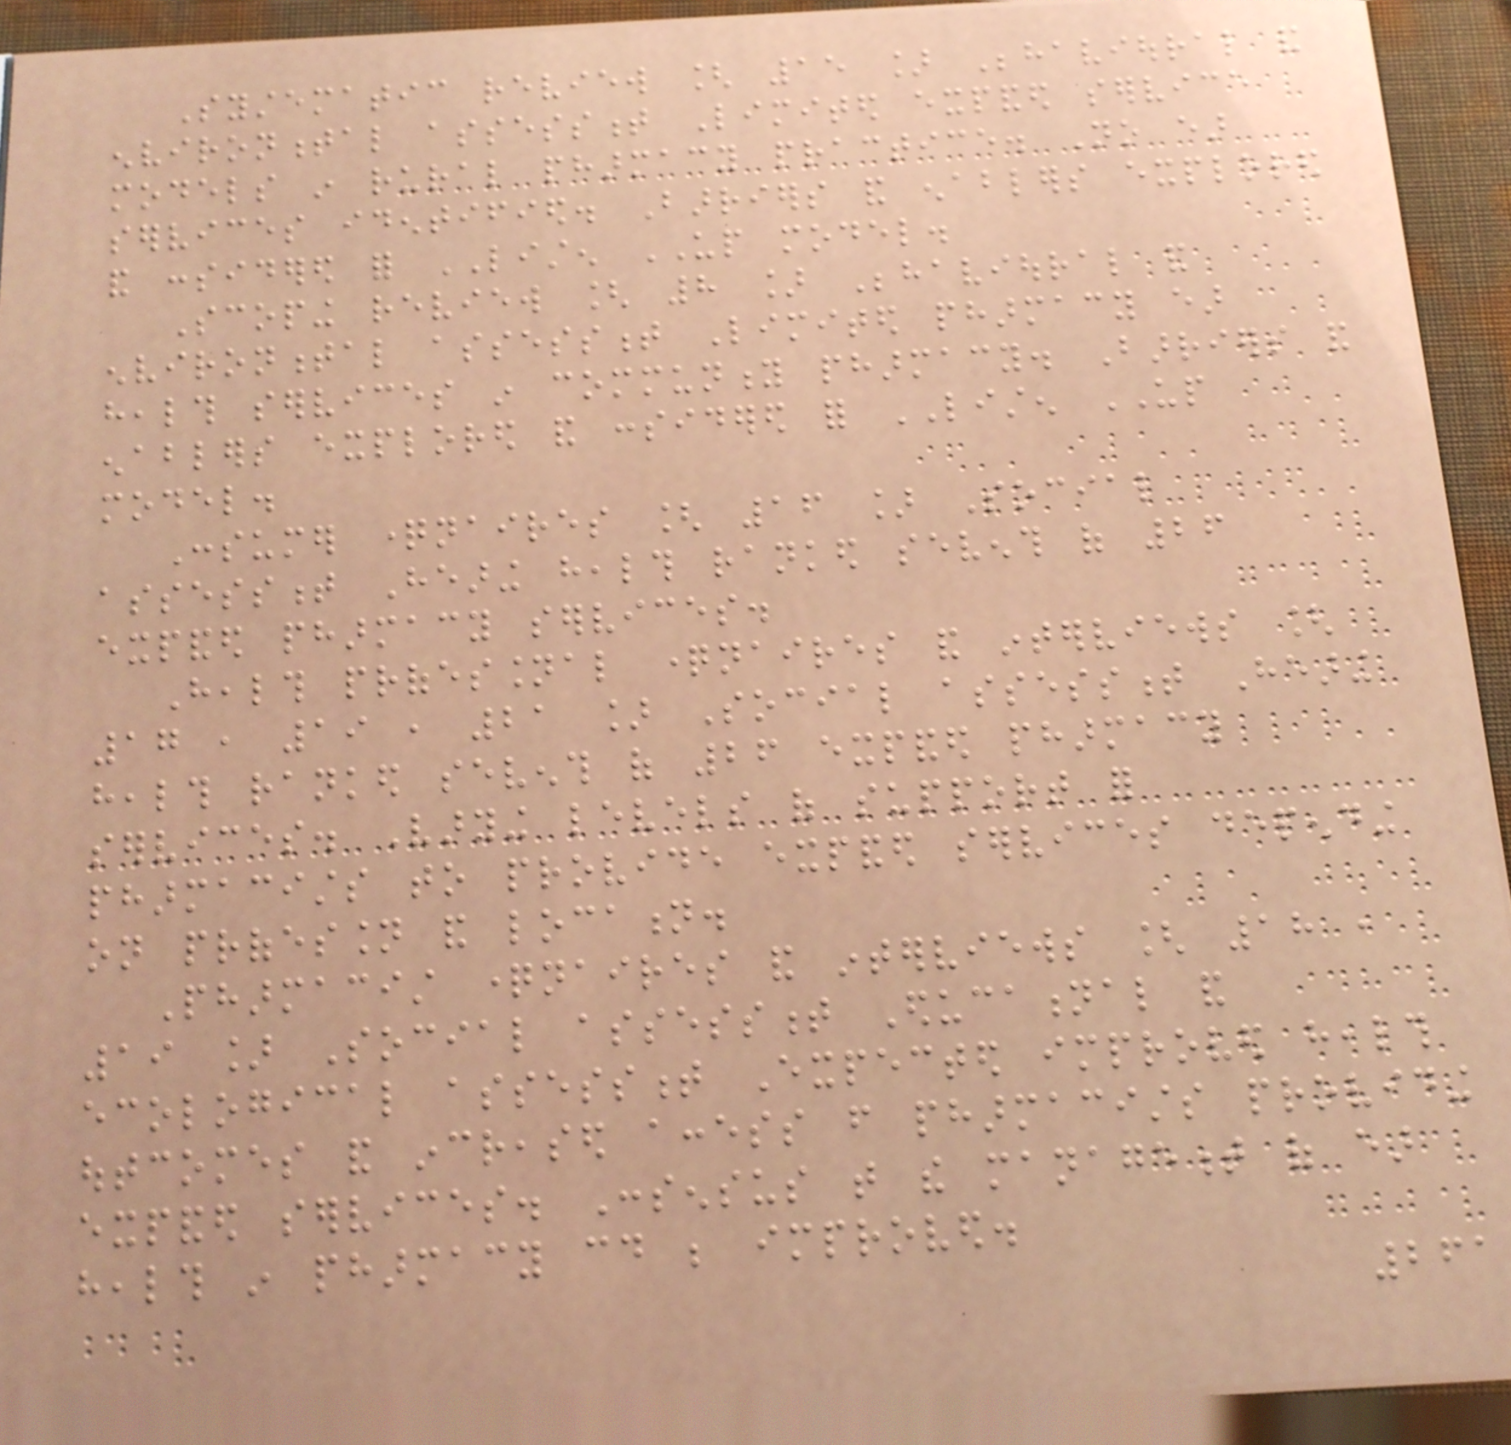Systematic review [ 15 ] Behavioural and
environmental assessment Limited expanded service
models in rural pharmacy practice. No ear
services identified. Barriers and enablers explored
and considered for LISTEN UP model.
Scoping review [ 8 ] Behavioural and
environmental assessment Limited pharmacy ear
health services in community pharmacy. Barriers and
enablers explored and considered for LISTEN UP
model.
Consumer questionnaires [ 16 ] Social
assessment Hearing health ranked seventh of 26
expanded pharmacy services.
Health professional questionnaires and interviews [
17 , 19 , 21 ] Social assessment Hearing
health ranked seventh of 26 expanded pharmacy
services. Varying levels of support for
pharmacists to provide expanded services depending
on profession and location.
Pharmacist questionnaires and interviews [ 18 ,
19 ] Social assessment Educational and
ecological assessment Expected improved health
outcomes and increased access from pharmacists providing
expanded services. Consensus that the management of ear
health in pharmacy could be improved.
261
